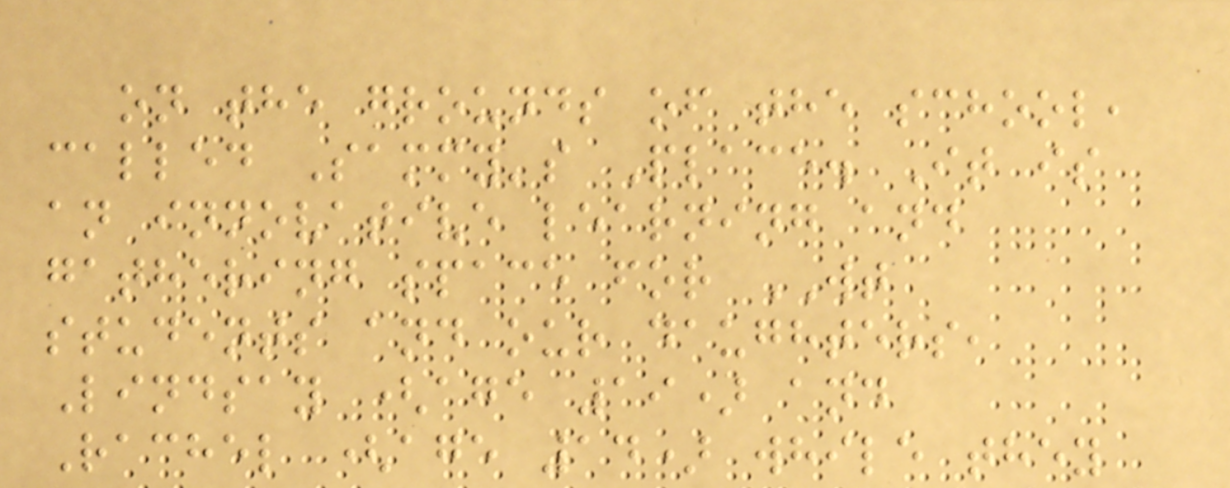on the grounds of the school,
called Sammy's Place. It is
an innovative learning and
gathering space for WT
students and our daughters,
Lindsay (age 19) and
Rachel (age 14) while they
